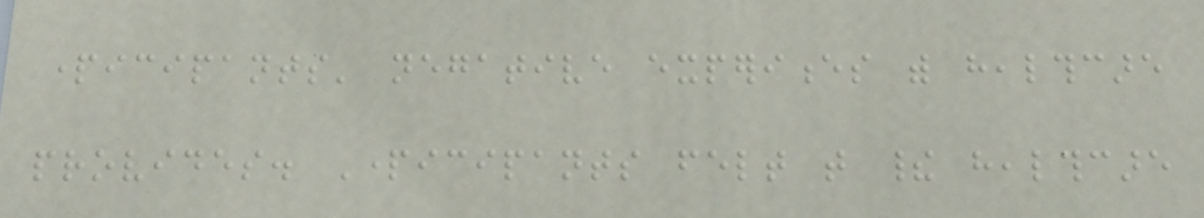participants' negative experiences with healthcare
provides. Participants felt that their healthcare
